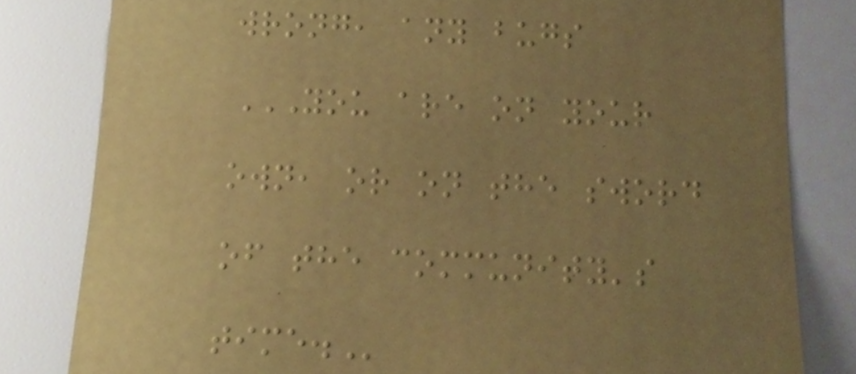wrong, any bugs
YOU ARE ON YOUR
OWN, OR ON THE SWORD
OF THE COMMUNITY'S
TIME.
